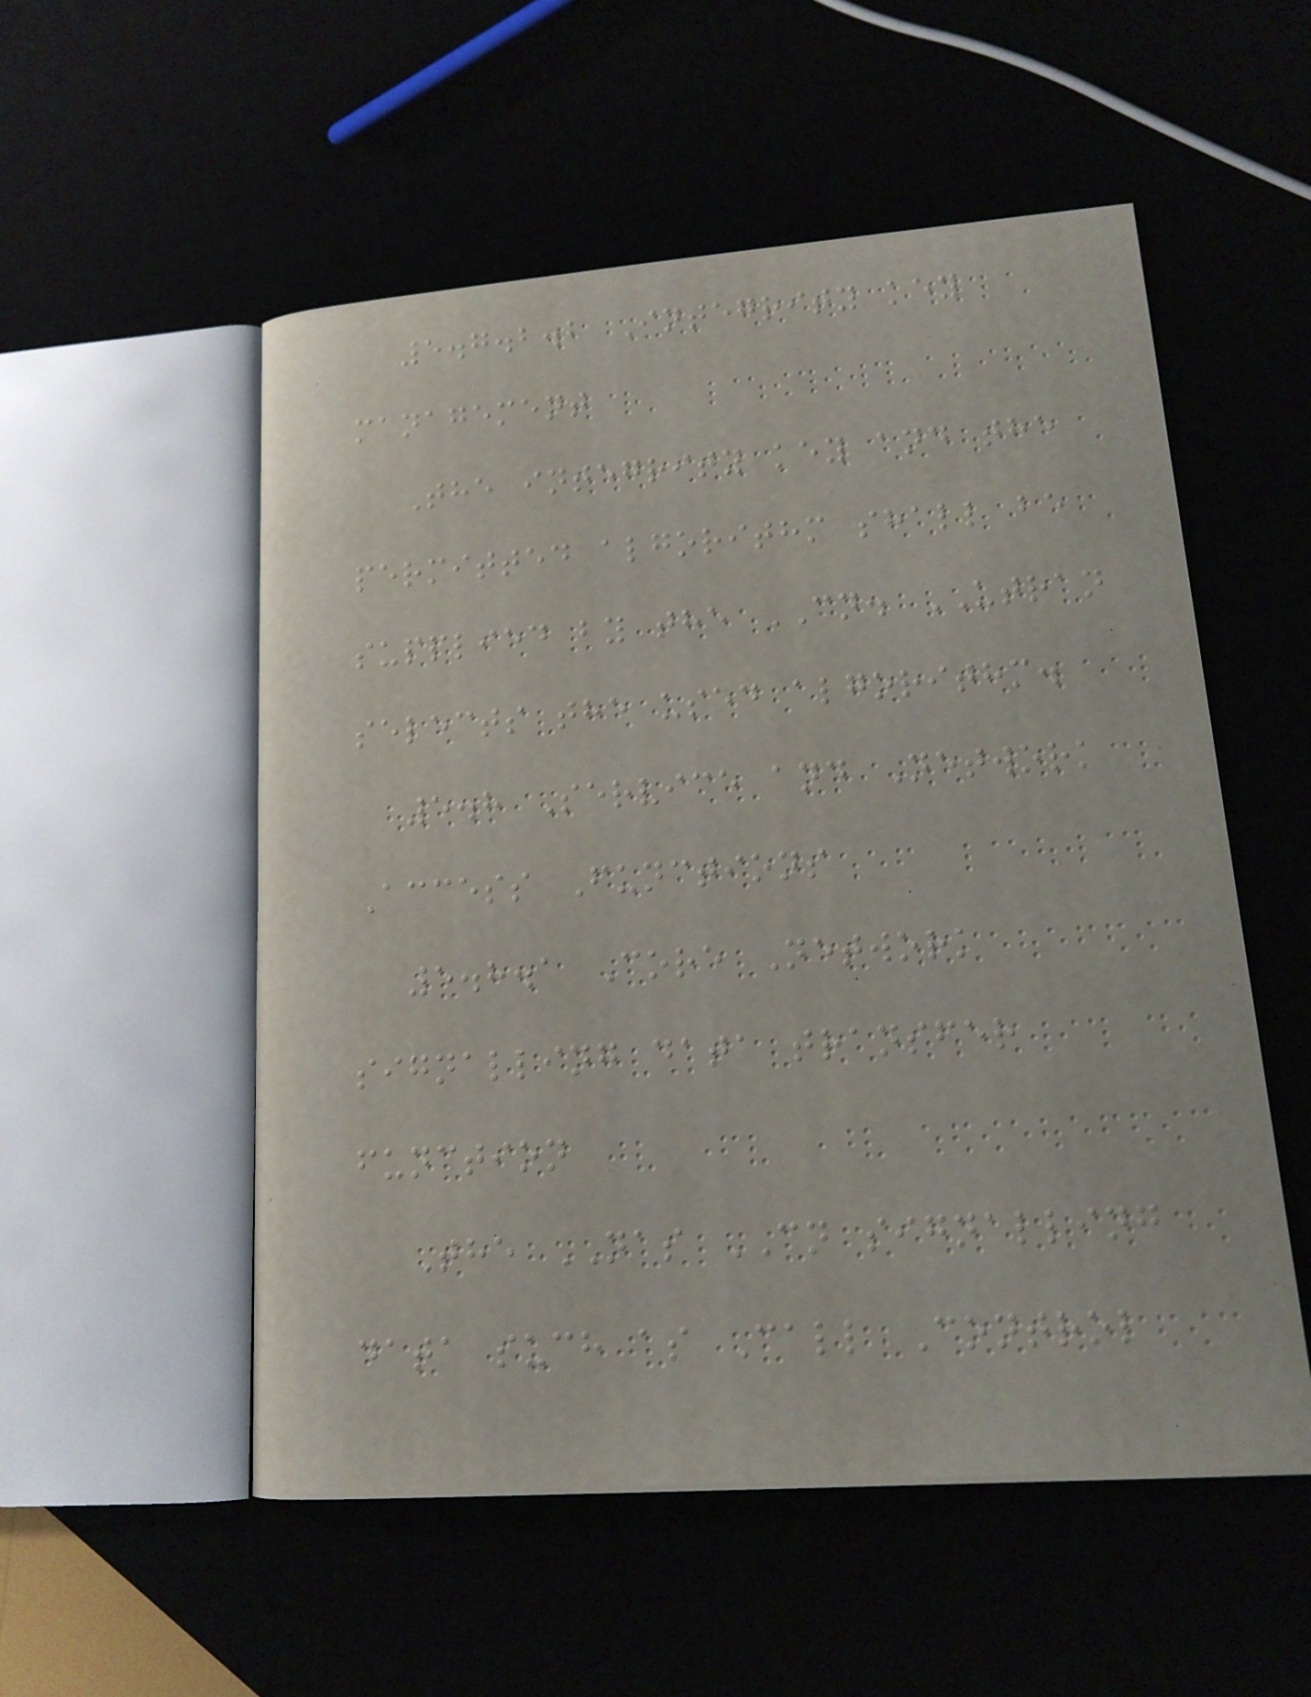5.7.2.2 Integrity key
management
The integrity key and the
permitted algorithm shall be
supplied by the CN. UTRAN
selects the used algorithm.
5.8 Service and Network
Access Functions
5.8.1 Core Network
signalling data transfer
function
The NAS CN signalling
data such as Call Control
